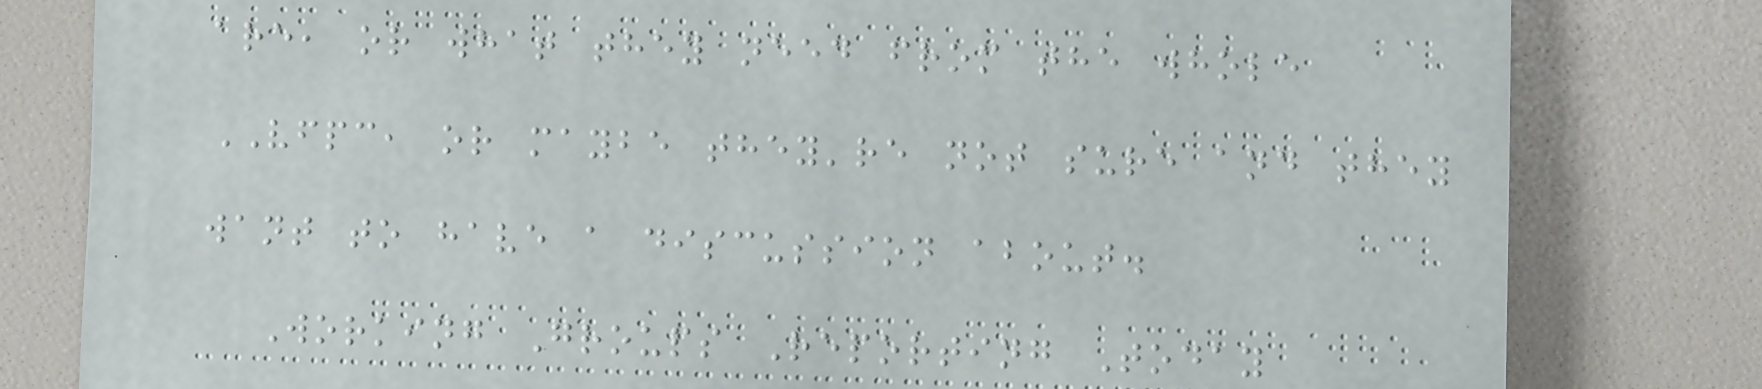are, or what they need from the whole
VFPC, or maybe they're not sure and they
want to have a discussion about.
Working Groups Reporting Today
